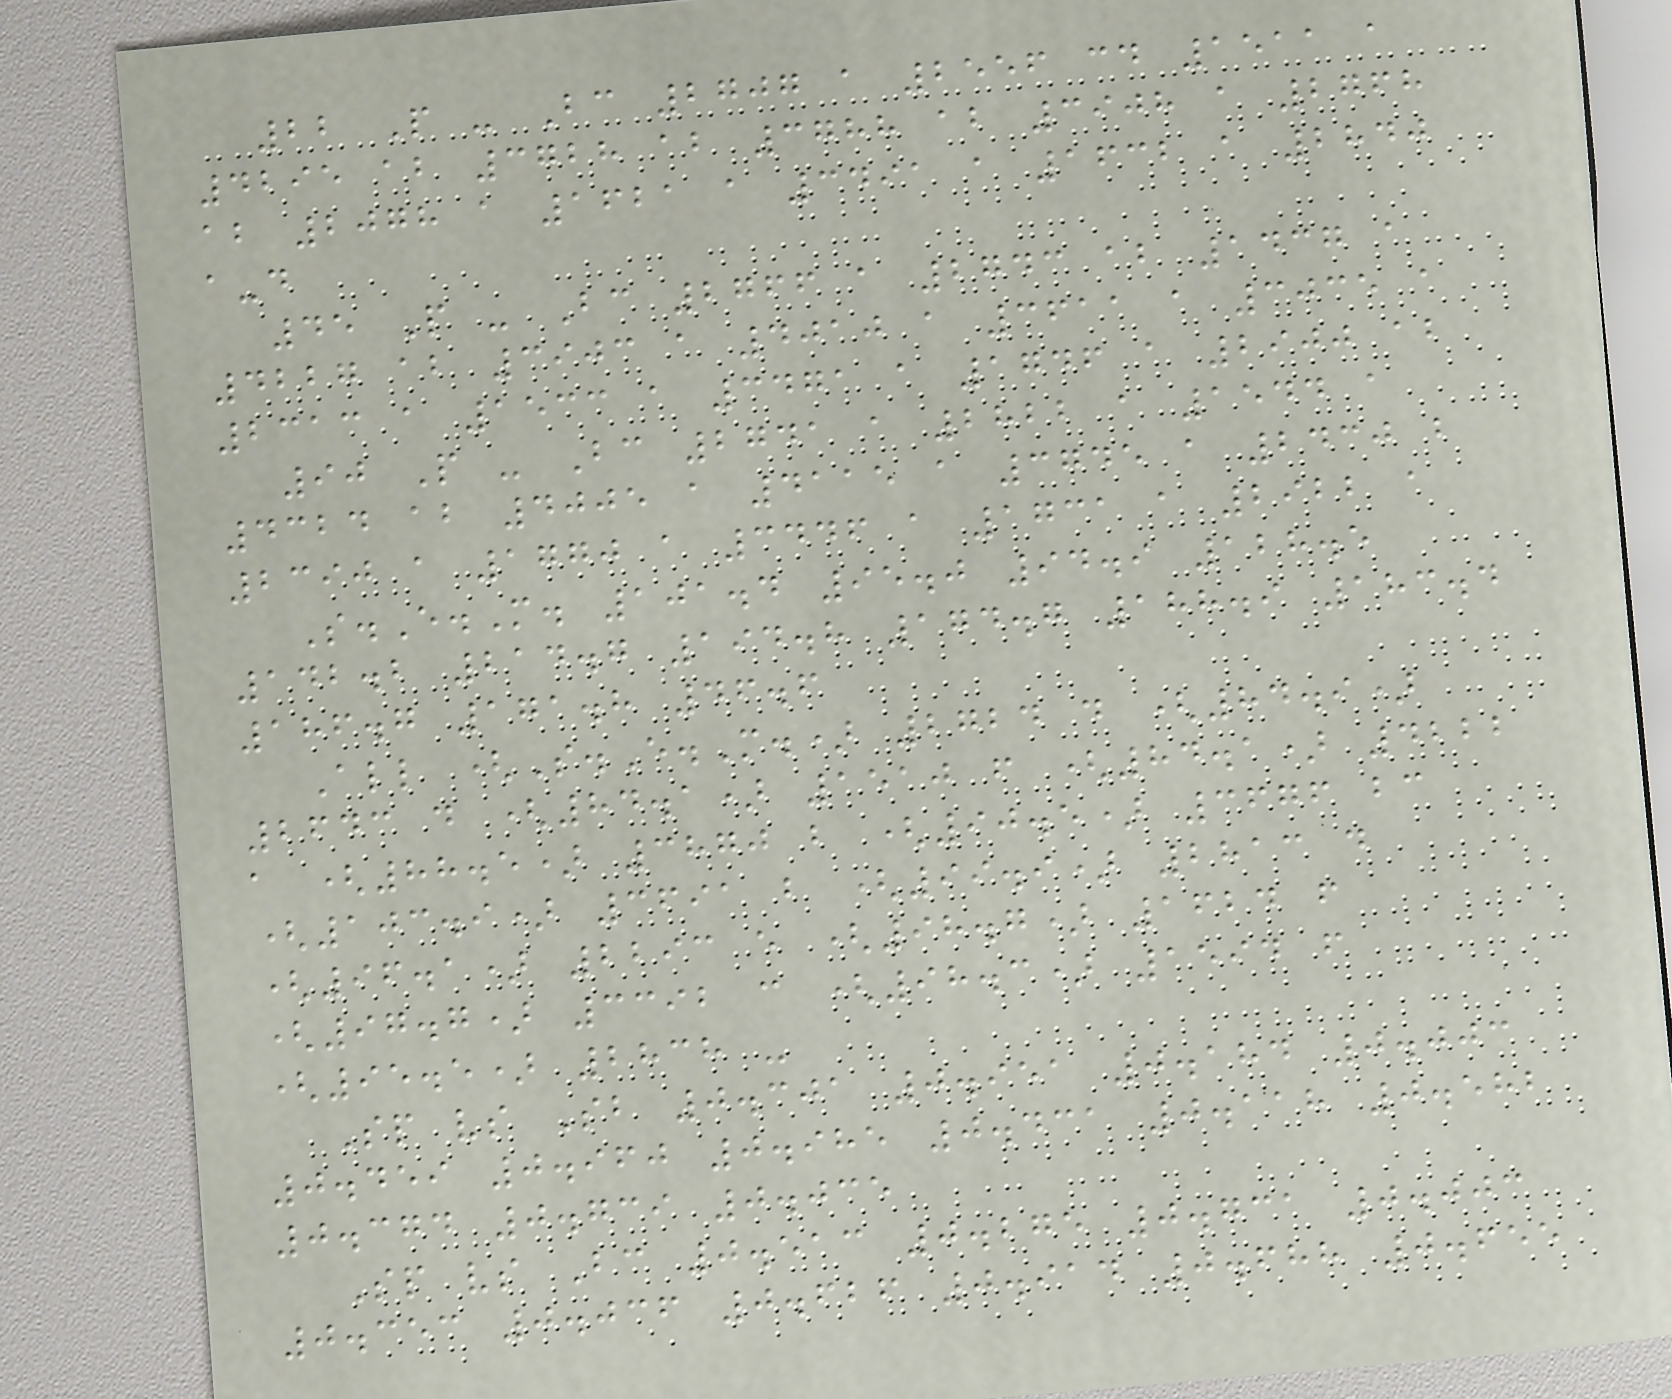22 P - Bc 2707 a 2556 cd 1511 a
4295 ab 3728 ab 3788 ab 3908 a 2768
ab 2078 a 1621 a 3491 a 1632 a 2840
a-d
45 P - Bc 2766 a 2743 ab 1437 a
4227 ab 3903 a 4010 a 3611 a 3035 a
2313 a 1533 a 3471 a 1746 a 2900 ab
90 P - Bc 2741 a 2822 a 1544 a
4324 ab 4005 a 4115 a 3745 a 2430 b
2390 a 1770 a 3446 a 1731 a 2922 a
S.E.M. 101.4 95.0 94.9 128.5
142.2 214.7 194.8 174.7 188.9 183.4
186.7 171.8 46.6
All (S.E.M.) 2724 d (84.9)
2643 d (84.1) 1510 f (84.1) 4222
a (88.5) 3870 b (90.5) 3676 bc
(103.9) 3691 b (99.9) 2813 d
(96.1) 2293 e (98.7) 1624 f
(97.7) 3392 c (98.3) 1594 f
(95.5) 2838 -
Sp vs Sb 0.301 0.951 0.184 0.003
0.459 0.960 0.985 0.431 0.118 0.582
0.374 0.739 0.035
Sp vs Bc 0.513 0.275 0.731 0.003
0.353 0.036 0.626 0.914 0.688 0.655
